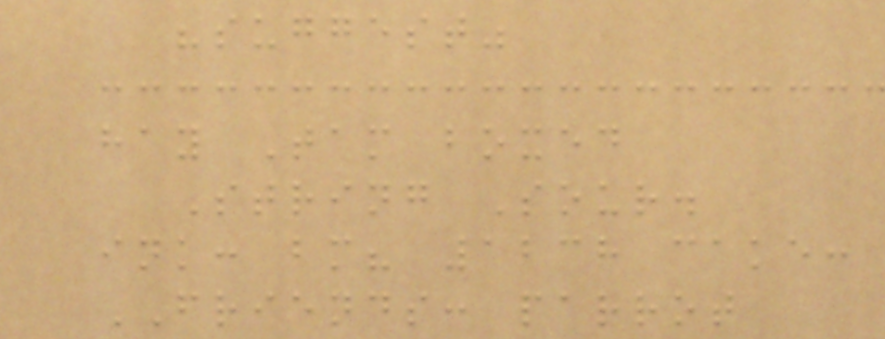"suggest"
hay Tam boxed
String Sour.
ink: bm? 1238 cake:
FRIENDS: parrot
